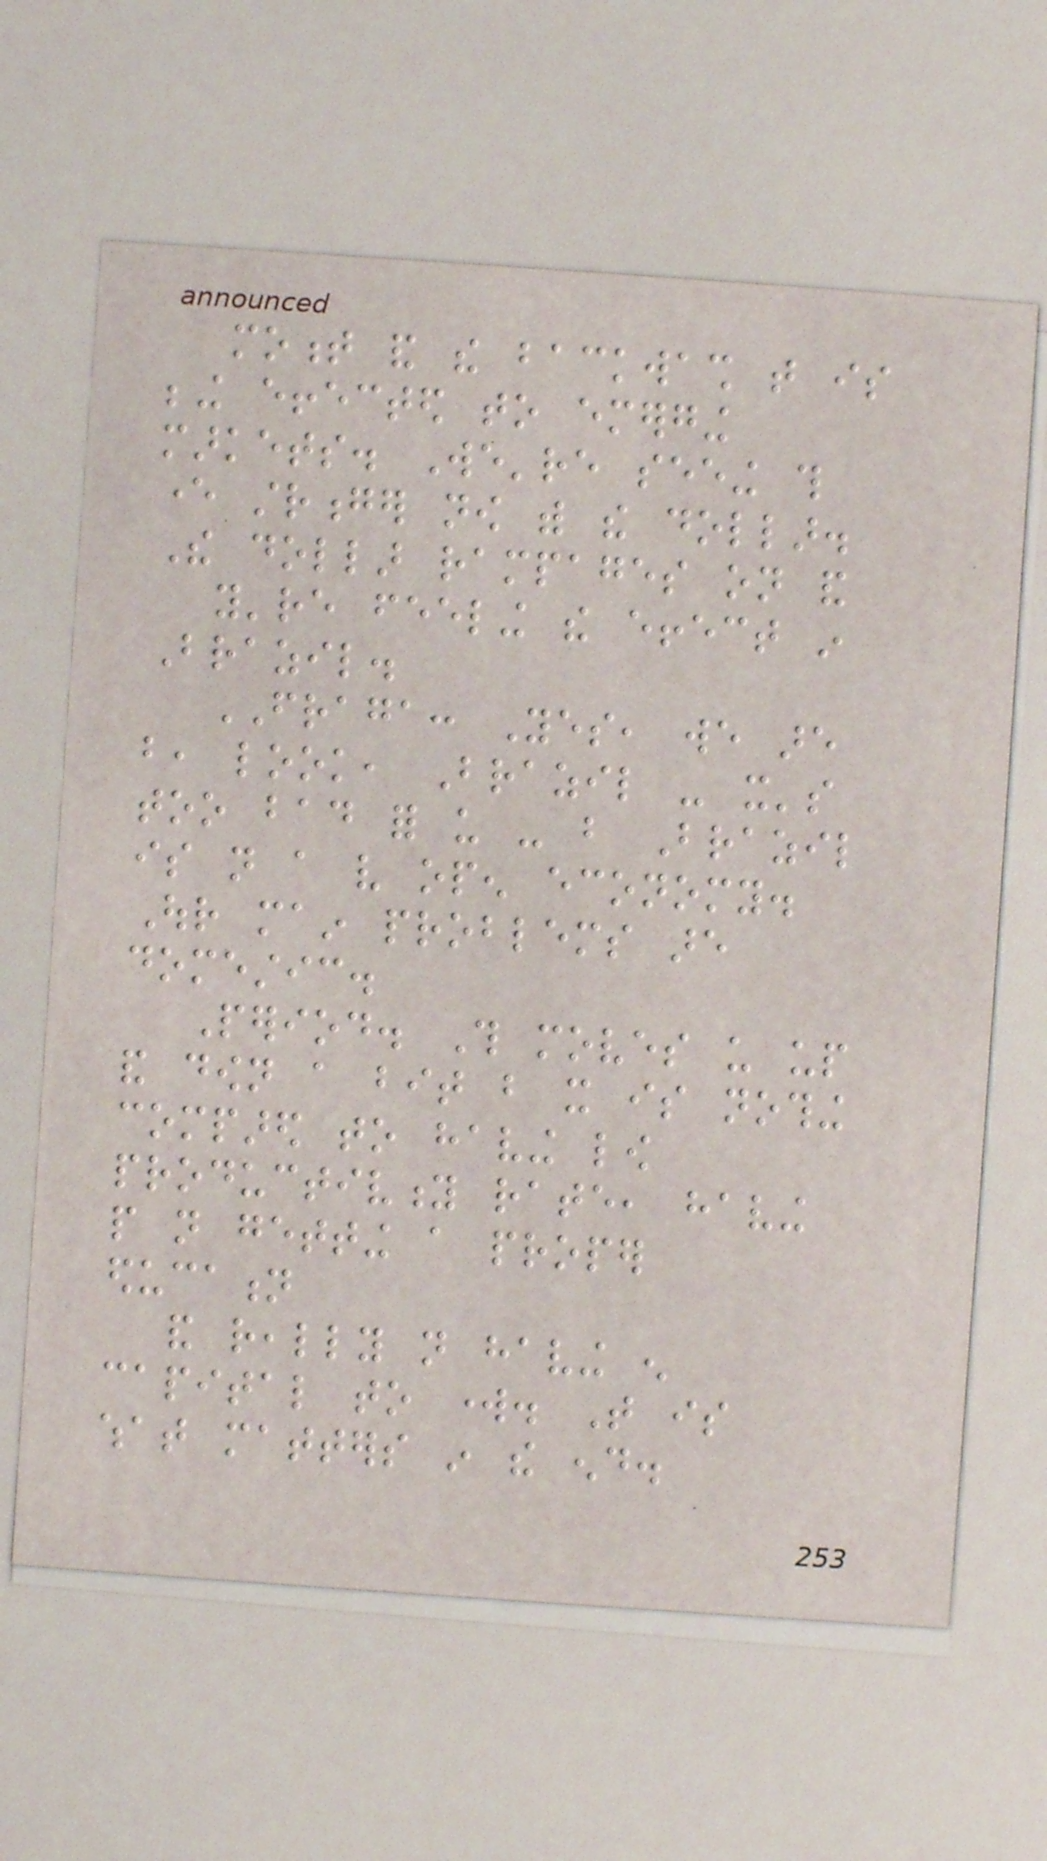moment and the backwash that is
being effected to emerging
markets. We're seeing this
ever stronger now with the dollar.
The dollar rampages on and
you're feeling the effect in
Brazil.
FRAGA: Yes, we are
but, look, Brazil - it's
too bad for us - but Brazil
is not a very open economy.
Our main problems are
domestic.
Period. This moves us up
and down a bit but it is nothing
compared to having low
productivity rate, having
people not getting a proper
education
and really not having enough
capital to work. That is
what matters in the end.
